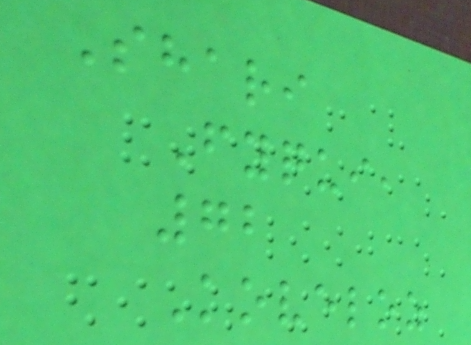Shari
Fyqui,
72
Koveloz
